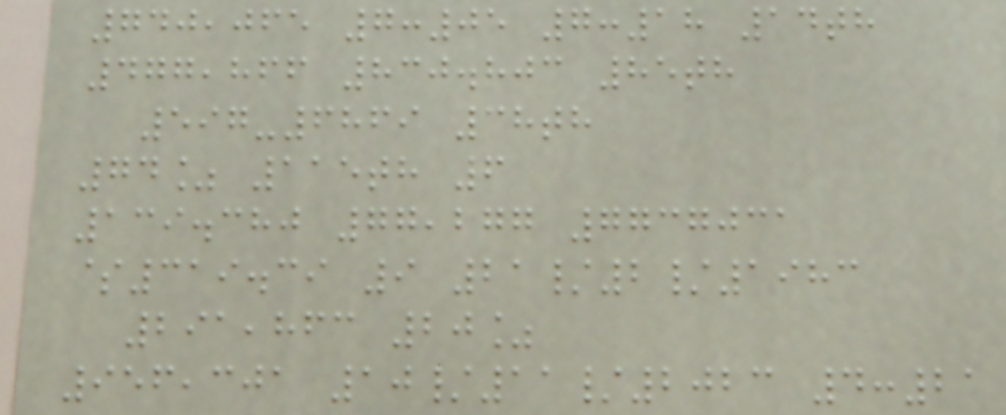740,065 7:05 7:18 14th
477,866 830.803 85th
597-6869 38th
74% 115th 6
139.380 77,277 7737031
$319.39 9 21/2/1983
291,863 20%
956,301 10/11/2023 4:21
